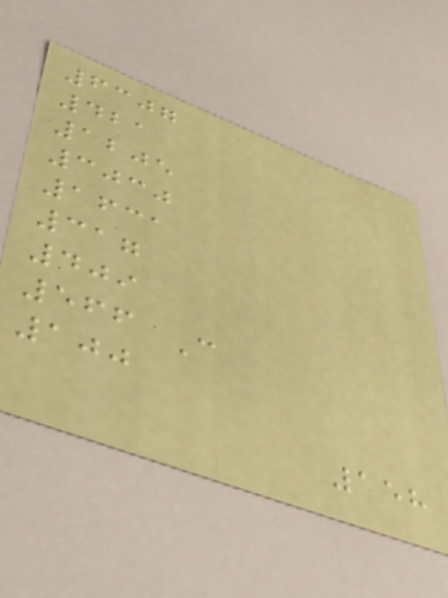6307
421
1205
3030
1631
317
409
566 C
100
158
